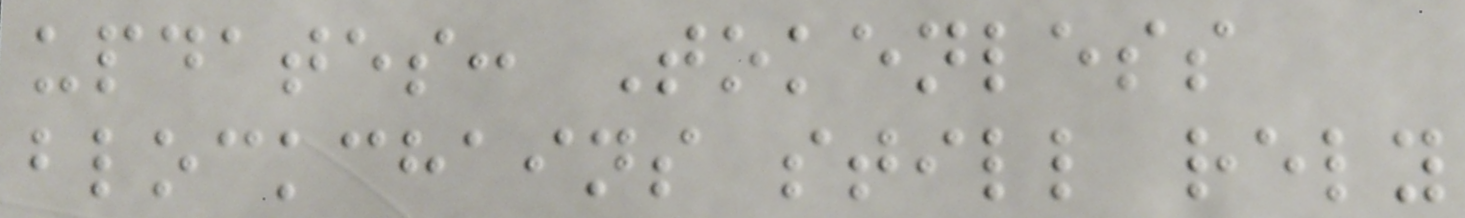updates: Tokenless
blockchains still rely
